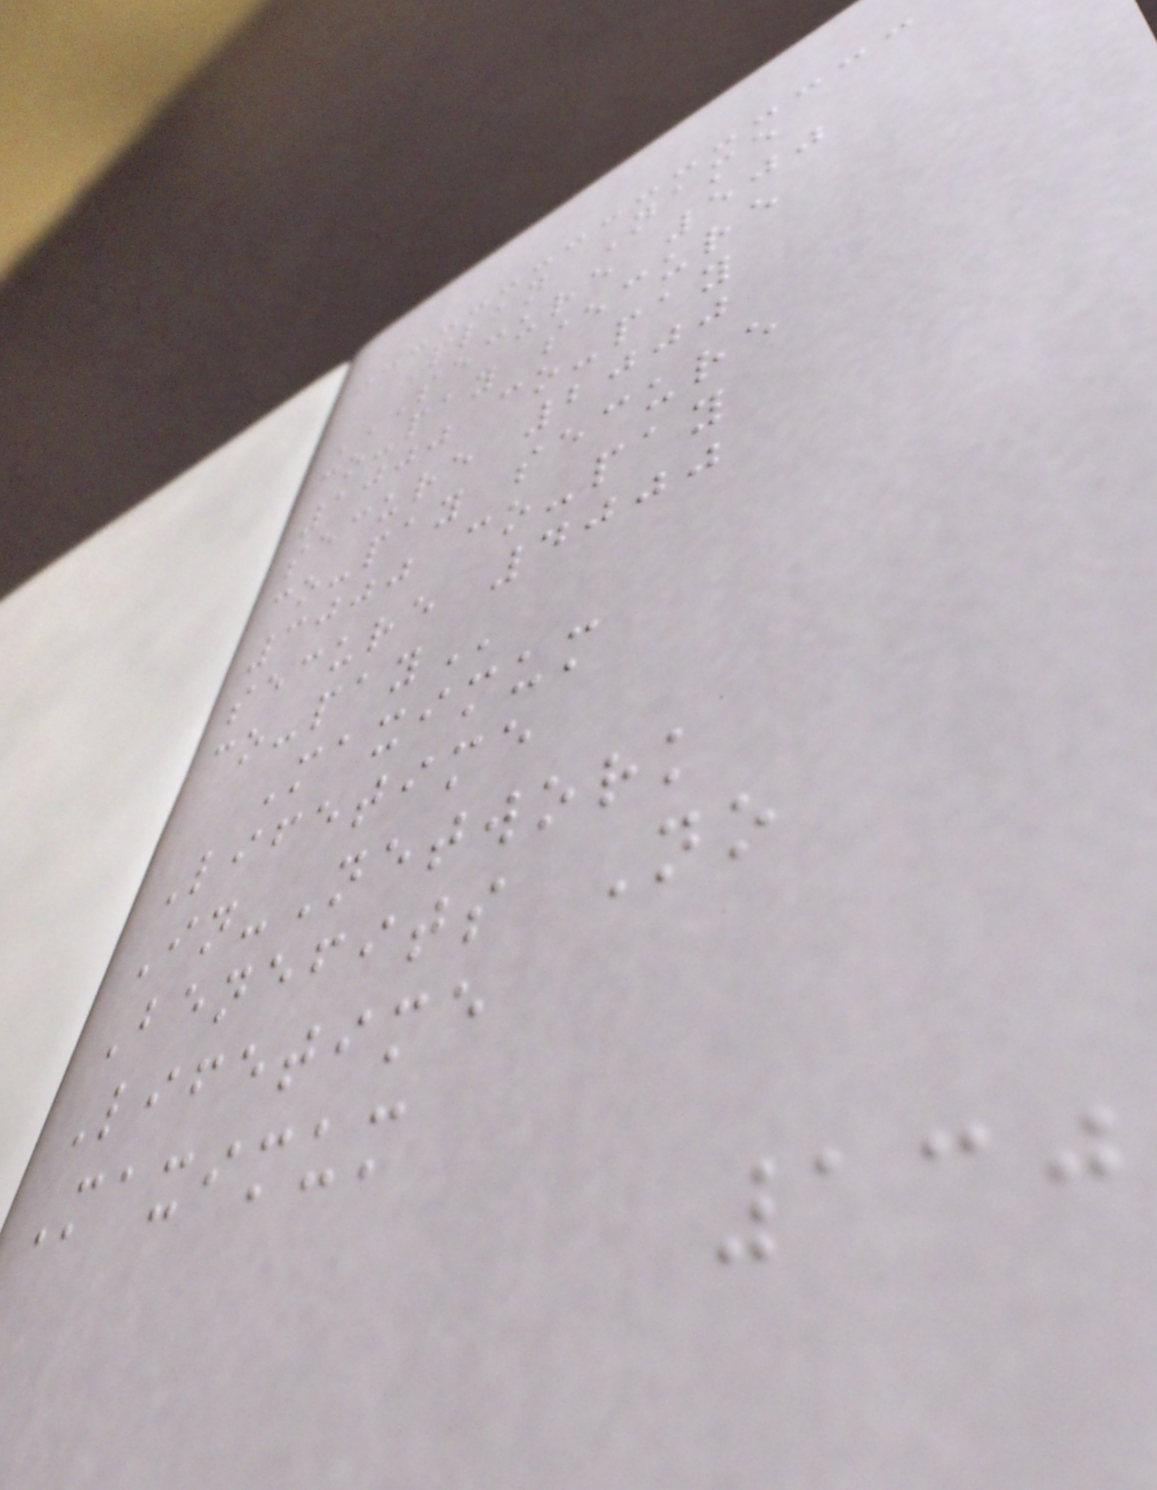Plan Name
SECURE 500
CO-PAY SECURE
1000 CO-PAY
SECURE 2000
CO-PAY SECURE
3000 CO-PAY
SECURE 4000
CO-PAY
Maximum
Lifetime
In-Network
Benefits No
Lifetime
Maximum
130
